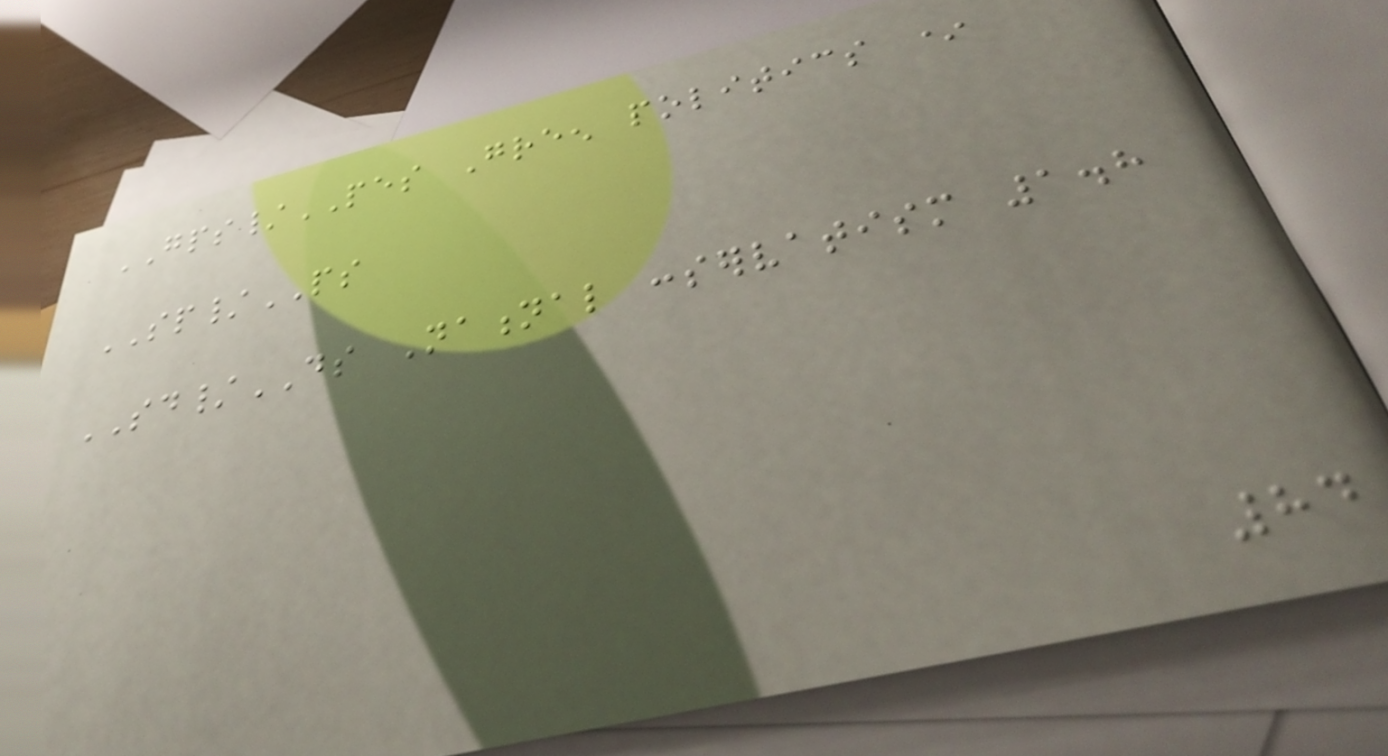GPS/PES Green politics *
SP/PS
SD/DS National conservatism 1.8
84
